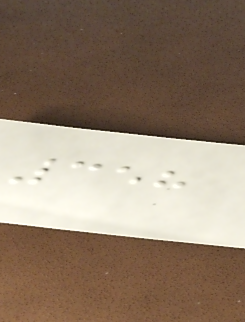358
